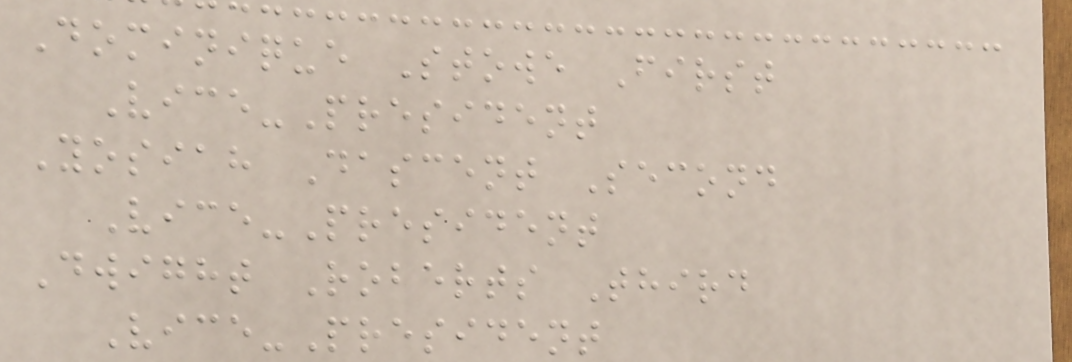Dominique Stowe First
Vice-President
Yosiah Dascent Second
Vice-President
Dwight Roberts Third
Vice-President
